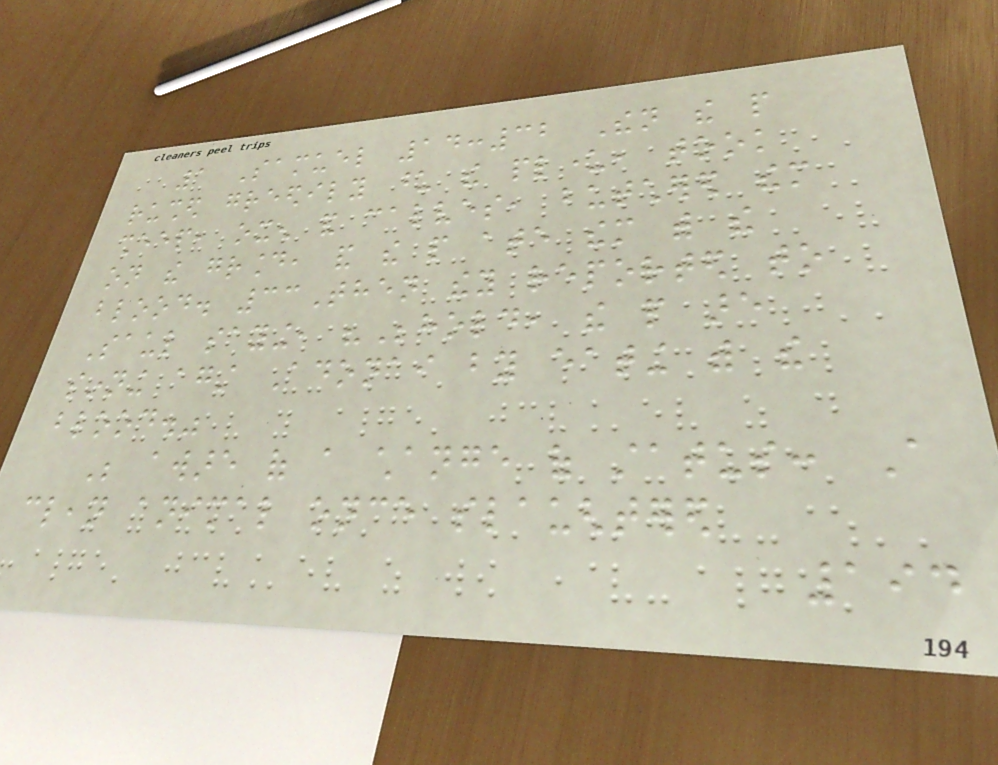1 Samuel 14:32 Then the people
rushed greedily upon the plunder, took
sheep, oxen and calves, butchered them
on the ground, and the people ate them with the
blood. 33Then they reported to
Saul saying, "Behold, the people are
sinning against Adonai by eating with the
blood."
Be aware of a change of status: A
clean animal once slaughtered
194
